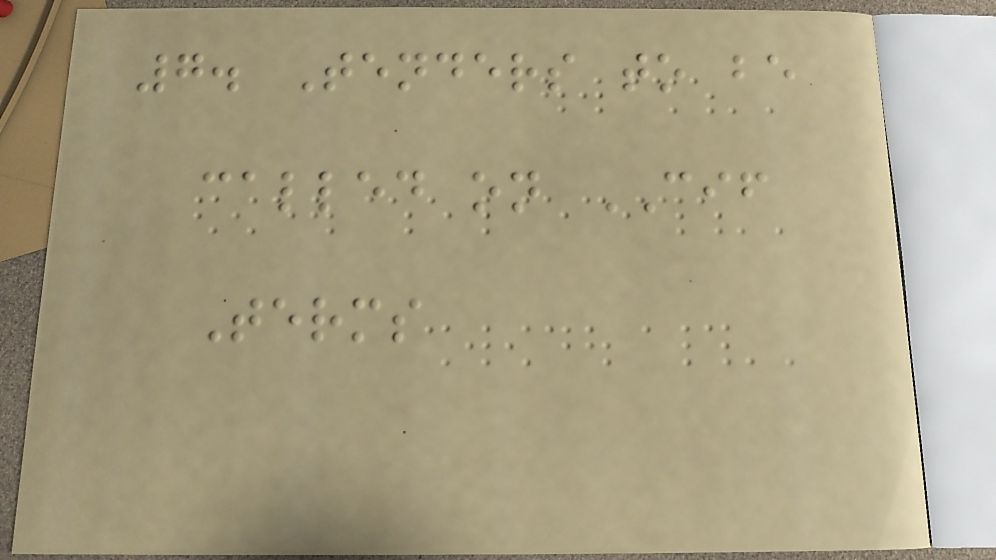7. Tenders to be
called on CIF
Terms
